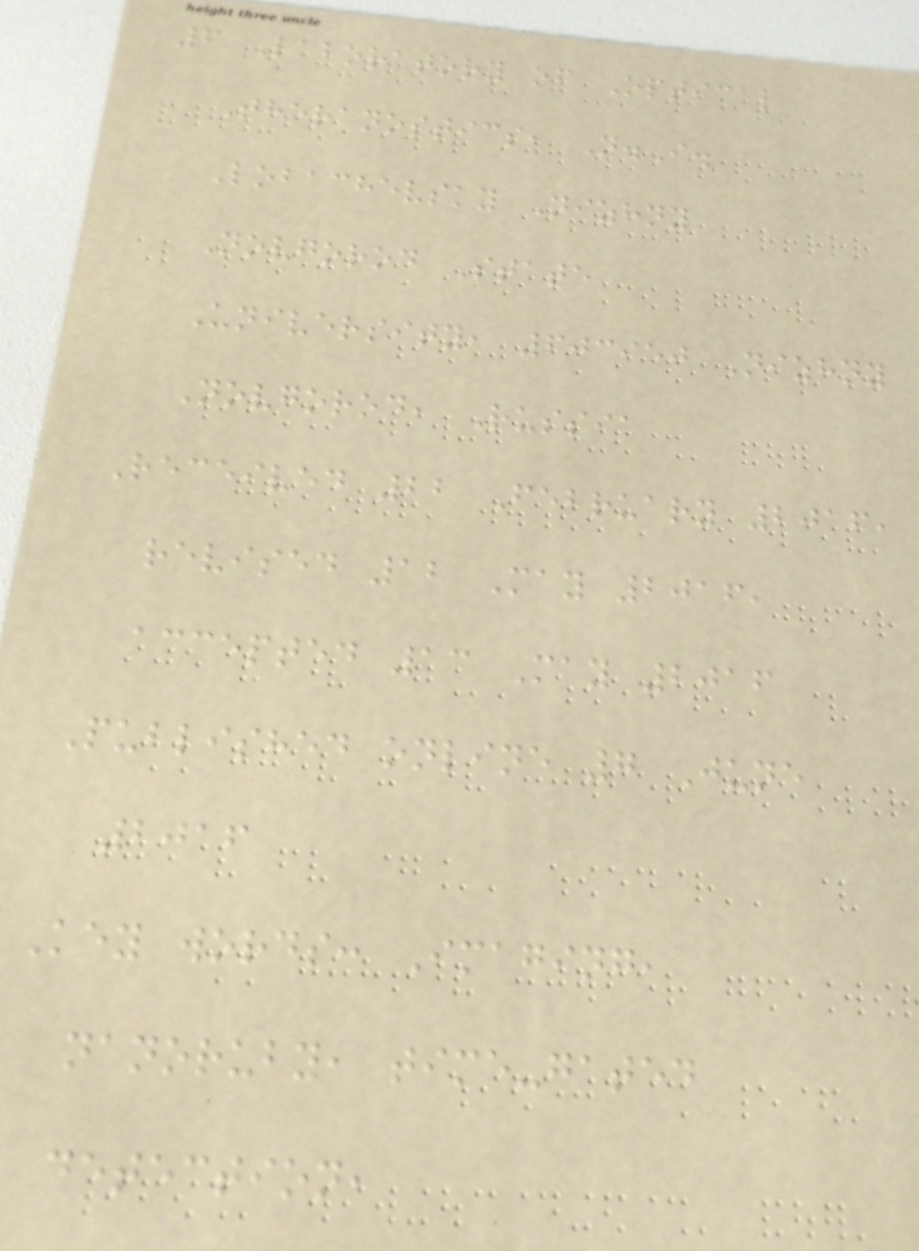6 Laboratory of Optical
Theranostics, N.I.
Lobachevsky Nizhny
Novgorod State
University, 603950 Nizhny
Novgorod, Russia
Received 22 February 2016,
revised 12 May 2016,
accepted 13 May 2016
Published online 7 June
2016
Key words: Imaging,
nanoruby, time-gated
detection,
